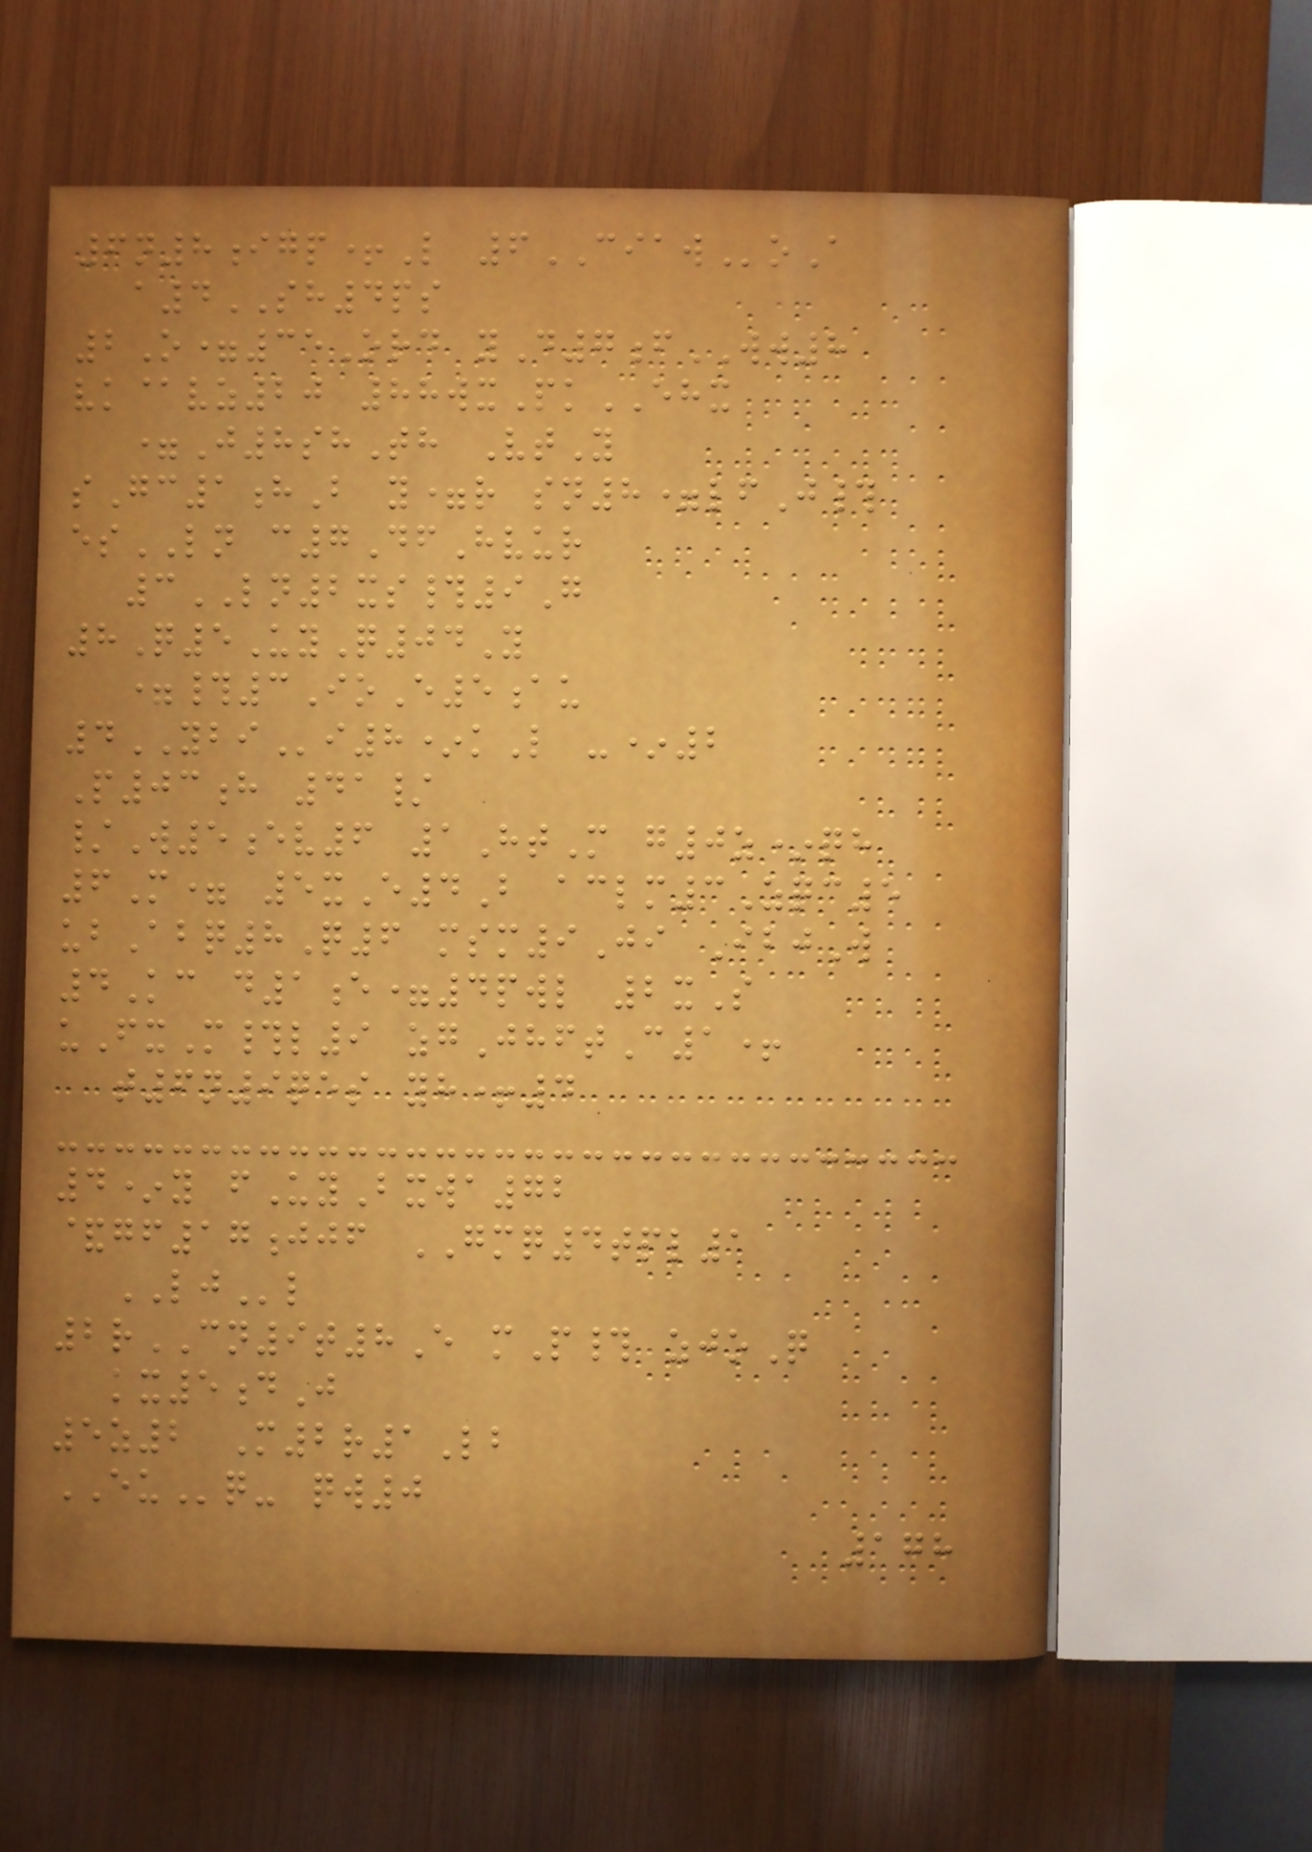6n8igp+L 6CIAWoA
a4SH4ps
2O=35Ord yD7fWW8
vk@vz20 88wxPkEHX
=J8shTh VtY
sGc1hB y=r sn8=lfJ#
esLN c7DfHvur
3LN2xs#9G
8Q5UyQ04Y
=#3IoE5au
4YBIi8*kL -*2
P03h 41/
/W5ev6 1HtM g0z*qh
6M= 5xE4B aclm3Zqc5
ubAbq8Q6 msm9Ji IbjW
4Kc d1e=4pwl 2xS
uFxM#l9 zgJhftC1+
t6n9qes yh+4
4*y fUyBxwa72
&gf17jjf GMQ4tpl1
LJl
2rCN9t8E mP# zjoQ
kx5dJ
5z2 M2r1Lb
EUq- qw0
178
